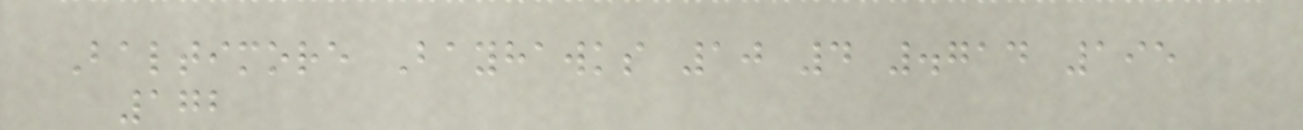Baltimore Bayhawks 10 4 .714 195
172
